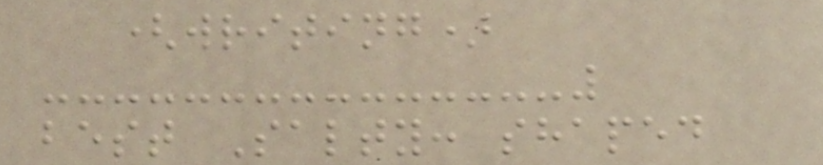(writing)
best Salty: shaped
